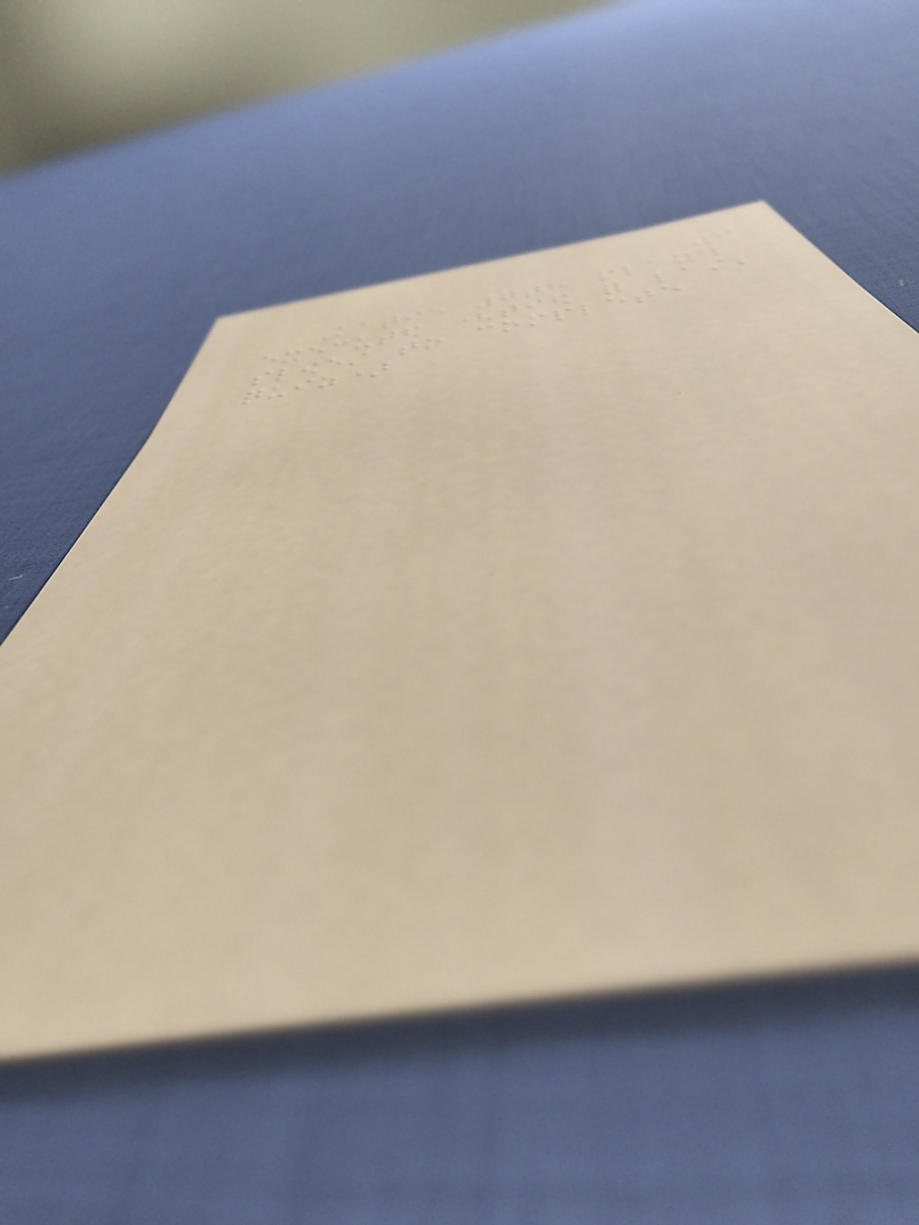9
Katie 7th player
executed (tied for last;
slowest to complete
quiz)
